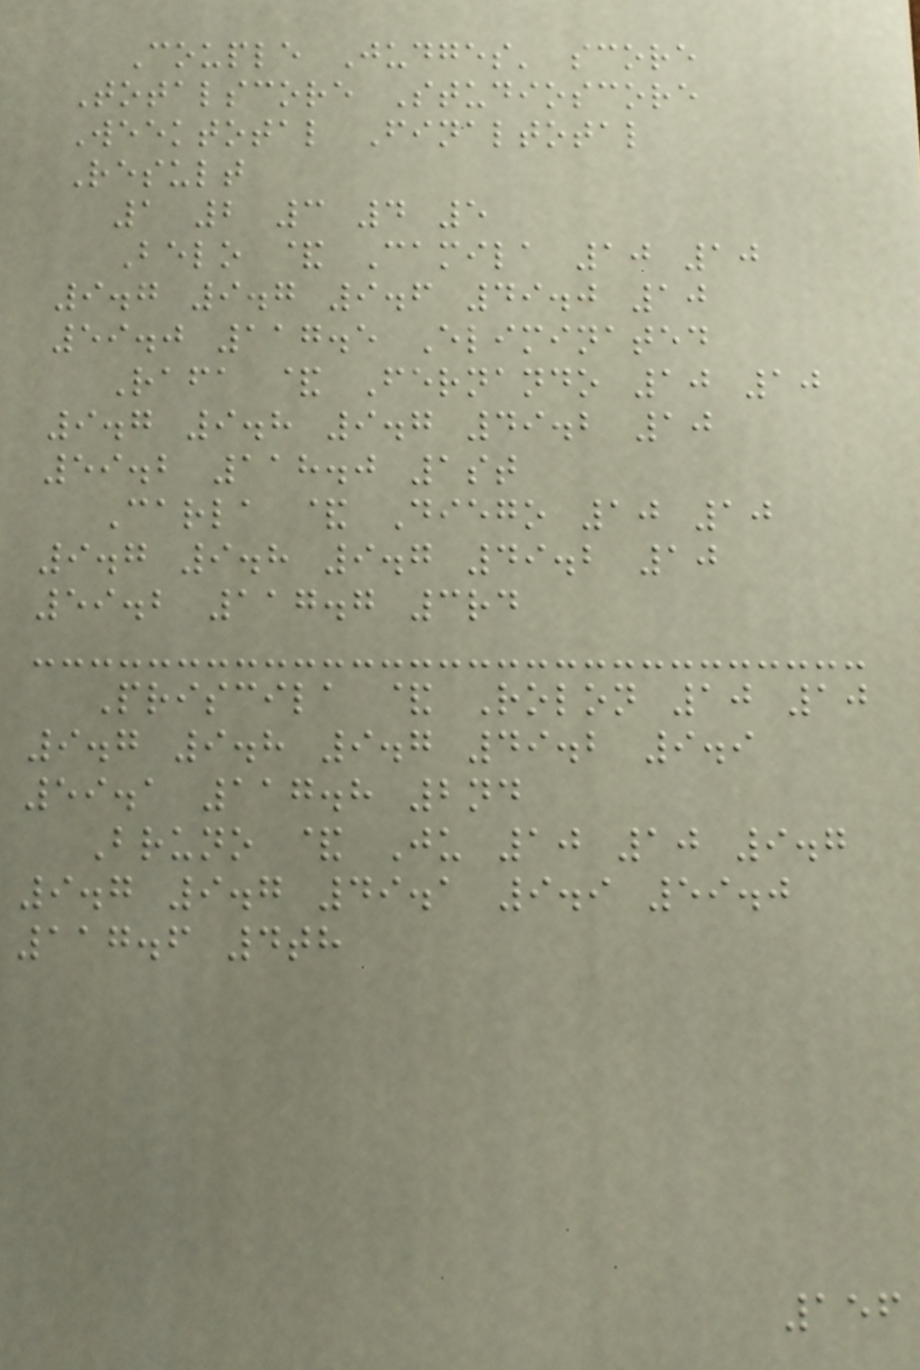Couple Judges' score
Totalscore Studioscore
Weektotal Finaltotal
Result
1 2 3 4 5
Belo & Camila 10 10
9.7 9.7 9.6 49.0 10
59.0 117.5 Eliminated
Rafa & Fernando 10 10
9.7 9.8 9.7 49.2 10
59.2 118.0 1st
Carla & Diego 10 10
9.7 9.8 9.7 49.2 10
59.2 117.7 3rd
Priscila & Rolon 10 10
9.7 9.8 9.7 49.2 9.9
59.1 117.8 2nd
Bruno & Ju 10 10 9.7
9.7 9.7 49.1 9.9 59.0
117.6 4th
156
